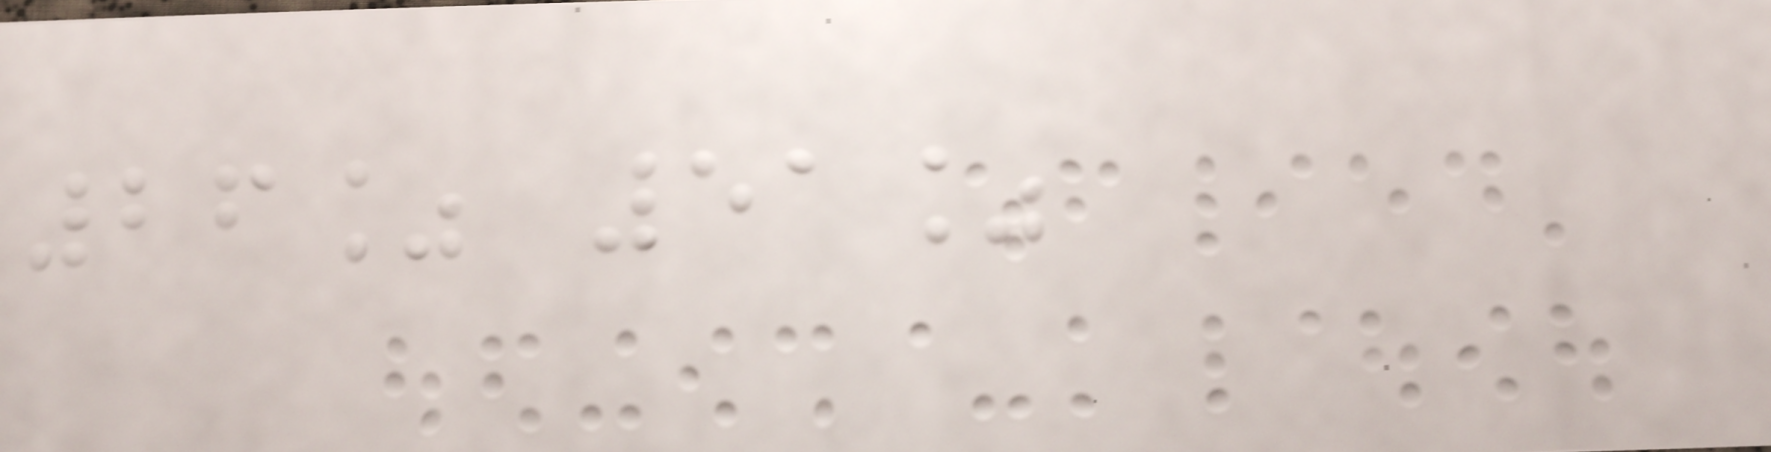26% 51%
